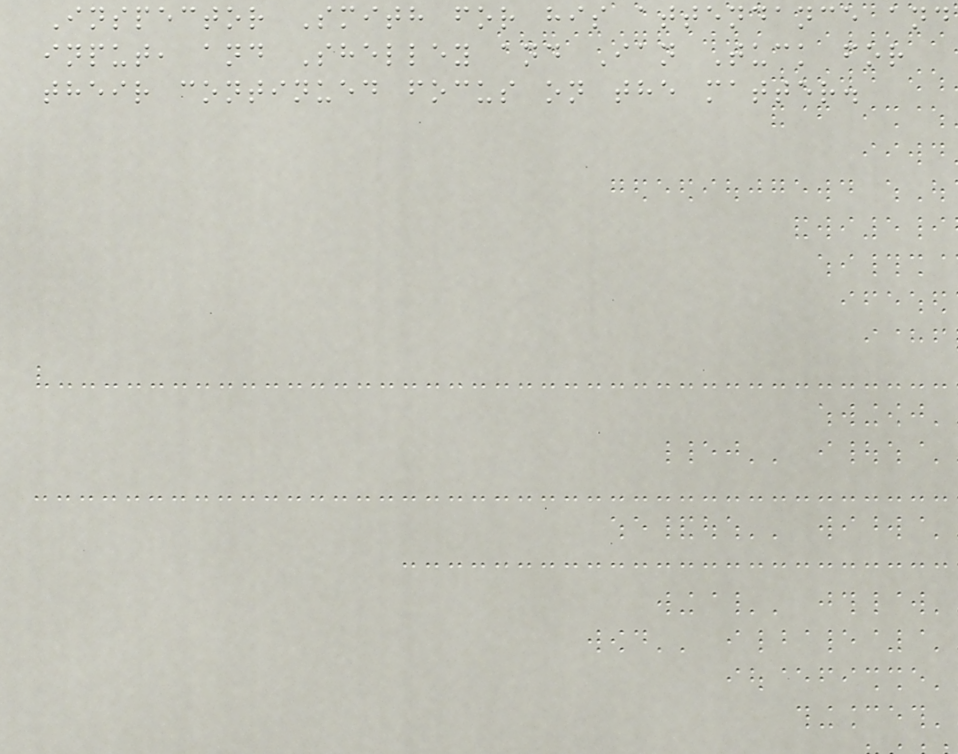Inspector Smith for his attendance and
input, and Shelley and Ian Tuck for
their continued focus on the matter.
